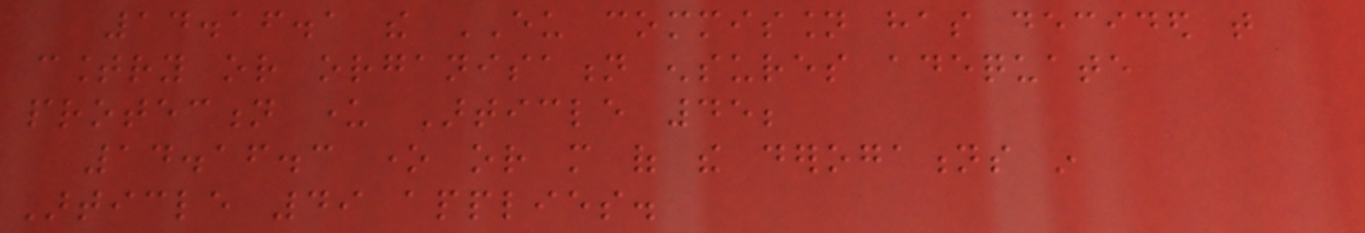14.16.1 the EU commission has decided that
country or organisation ensures adequate
protection under Article 45;
14.16.3 one or more of the derogations in
Article 49 applies.
